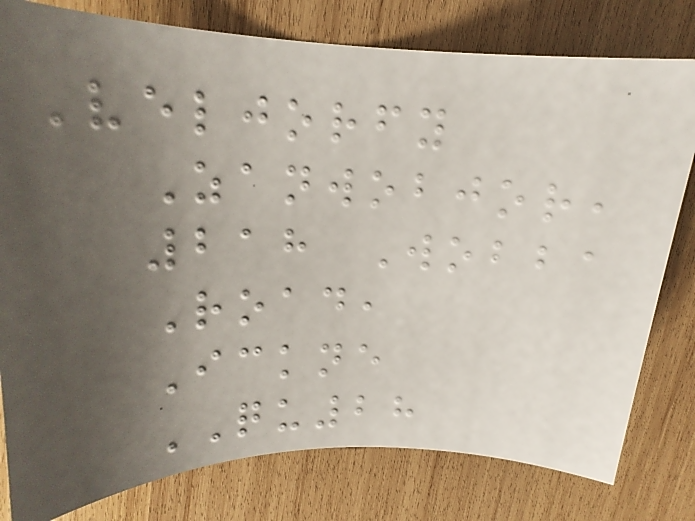Veljorfy
Zanwobjor,
218 Wobba
Road,
Ickne
QU28
